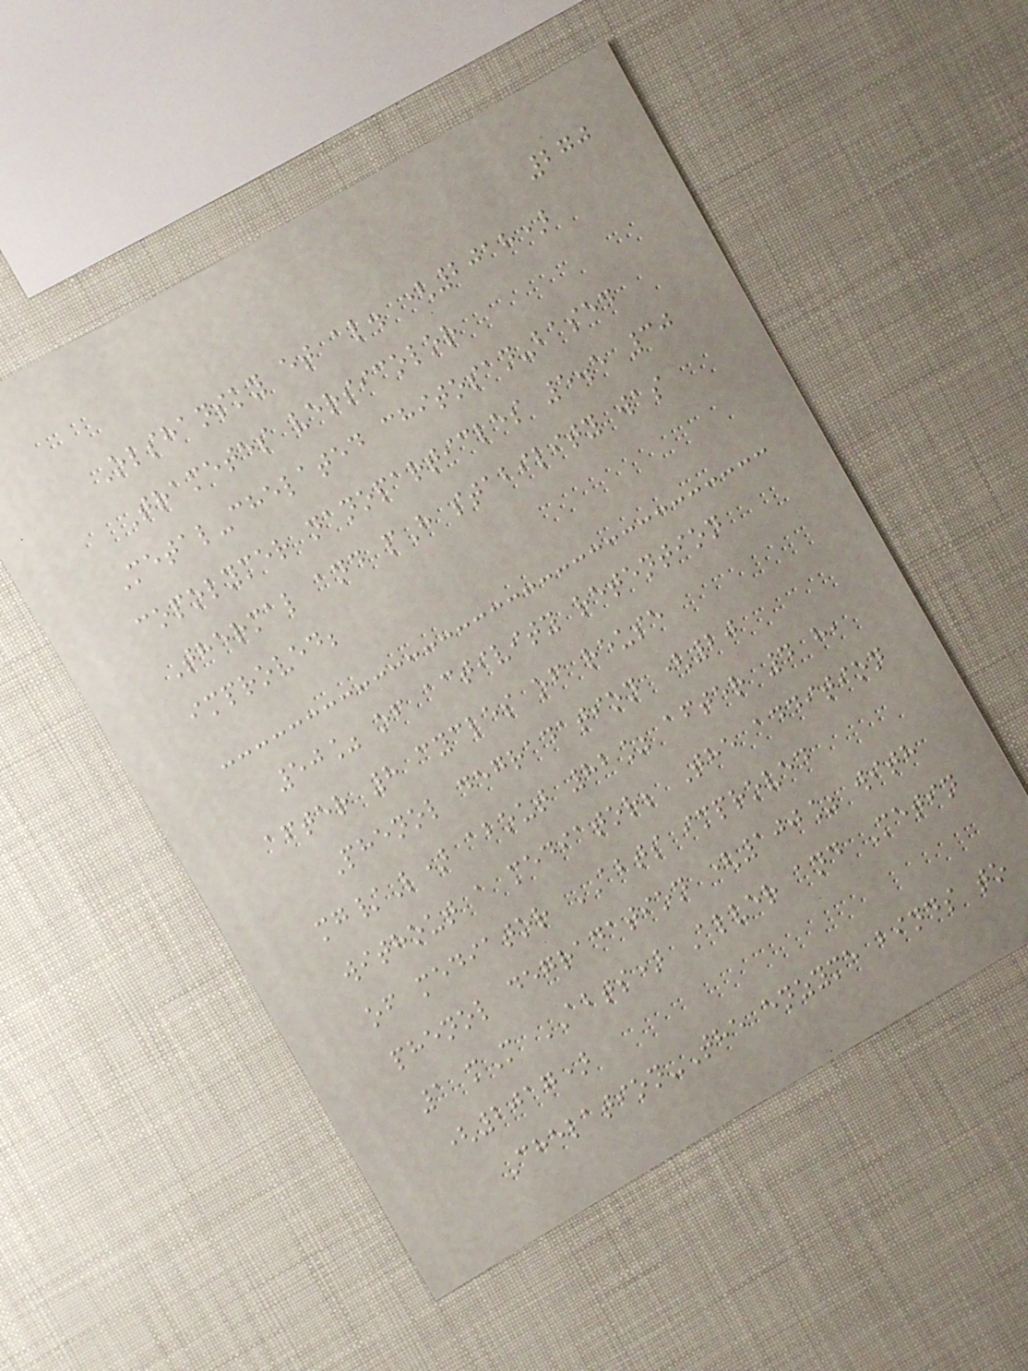270
Olshansky et al. (2018)
Trametes versicolor
Metal-chelated chitosan-based
copolymer nanoparticles 5.5 30
Thermal and pH stability was
improved;
50% of activity retention
after 8 cycles of reuse
Phenol degradation (20
mg/L) about 82% after 4 h,
without a mediator; The addition
of mediator ABTS improved
phenol degradation (100% with
1 mM ABTS) Alver and Metin
(2017)
Chelation-The enzyme binds to
